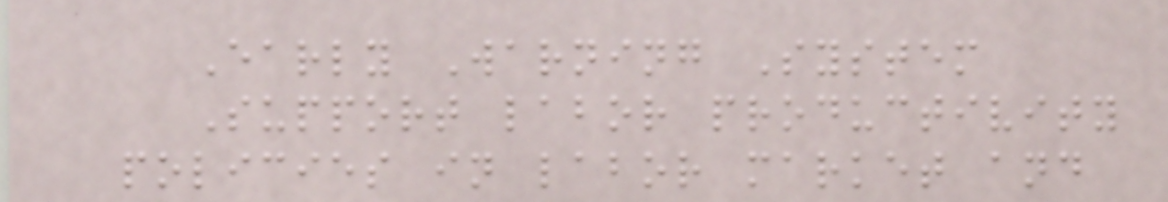Early Warning System
Support labor productivity
policies in labor market and
